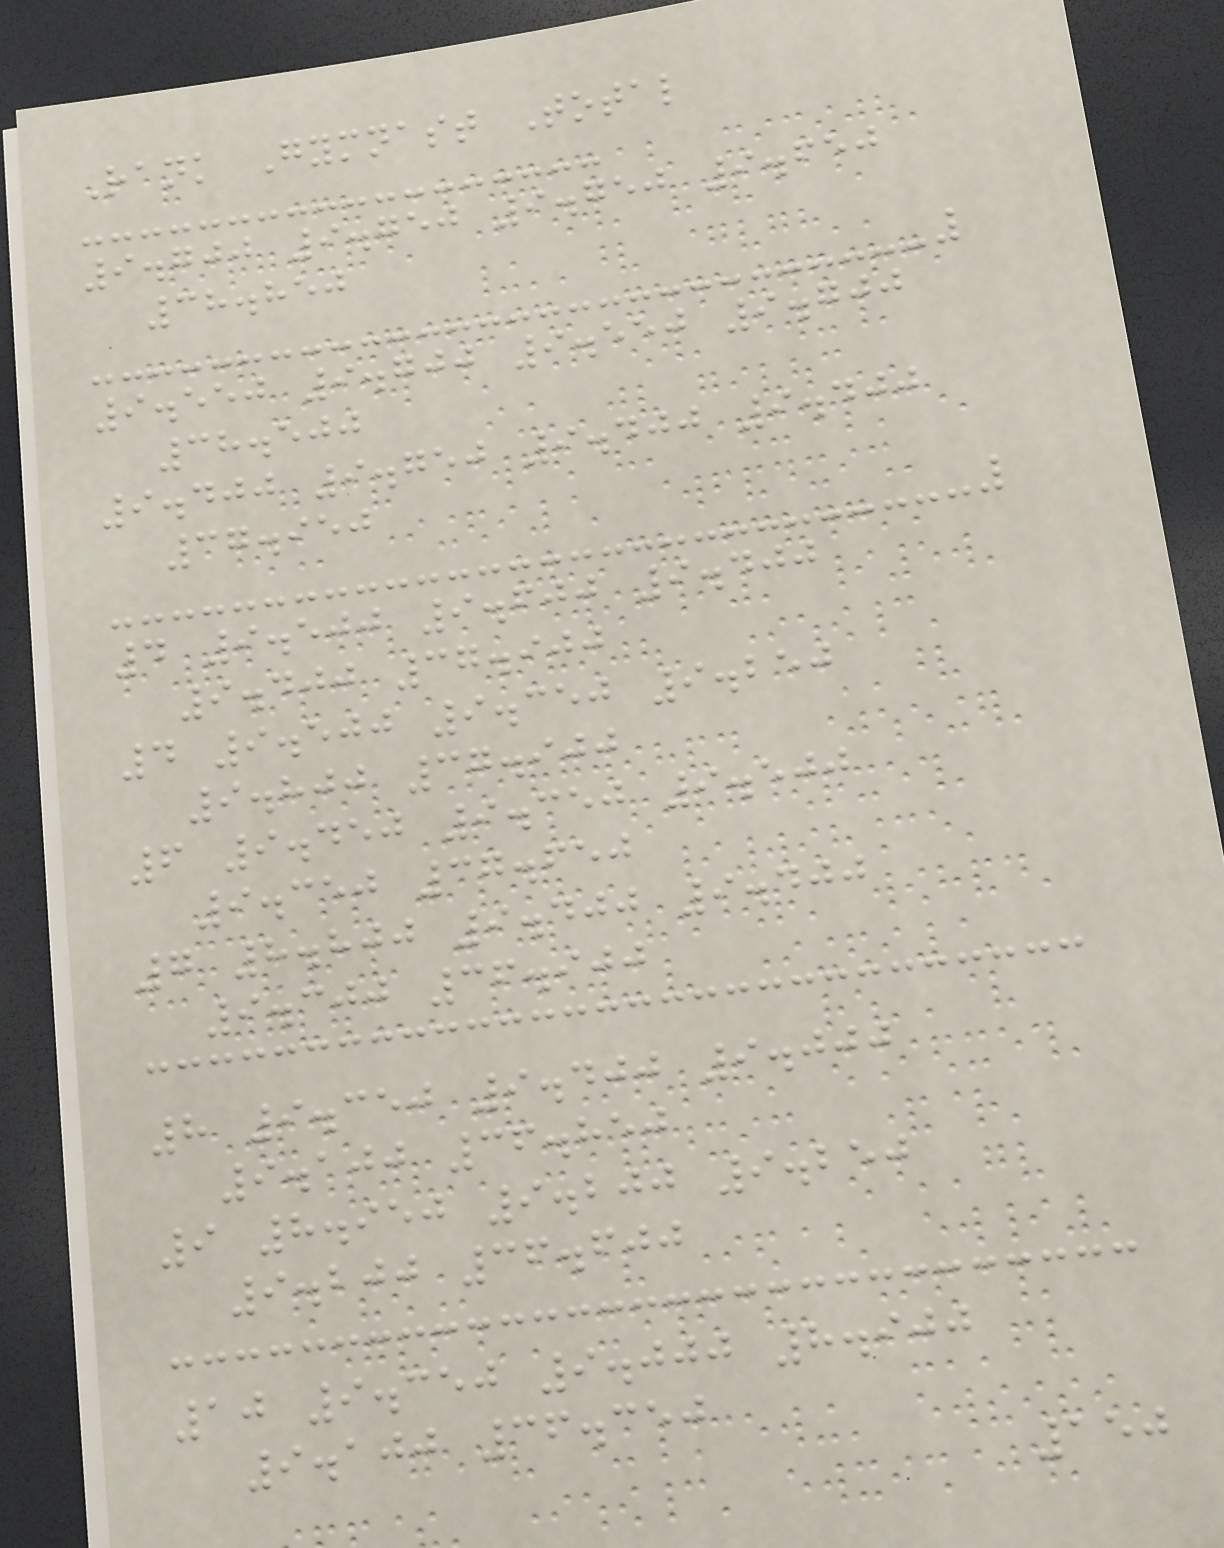Rank Gymnast Total
9.700 9.750 9.750 9.650
38.850
9.550 9.700 9.550 9.700
38.500
9.400 9.750 9.400 9.400
37.950
4 9.500 9.600 9.400
9.400 37.900
4 9.500 9.350 9.250
9.800 37.900
6 9.450 9.350 9.500
9.350 37.650
7 8.800 9.400 9.400
9.300 36.900
8 9.350 9.400 9.000
9.100 36.850
9 8.950 9.200 9.250
9.200 36.600
10 9.350 9.000 8.900
9.100 36.350
150
